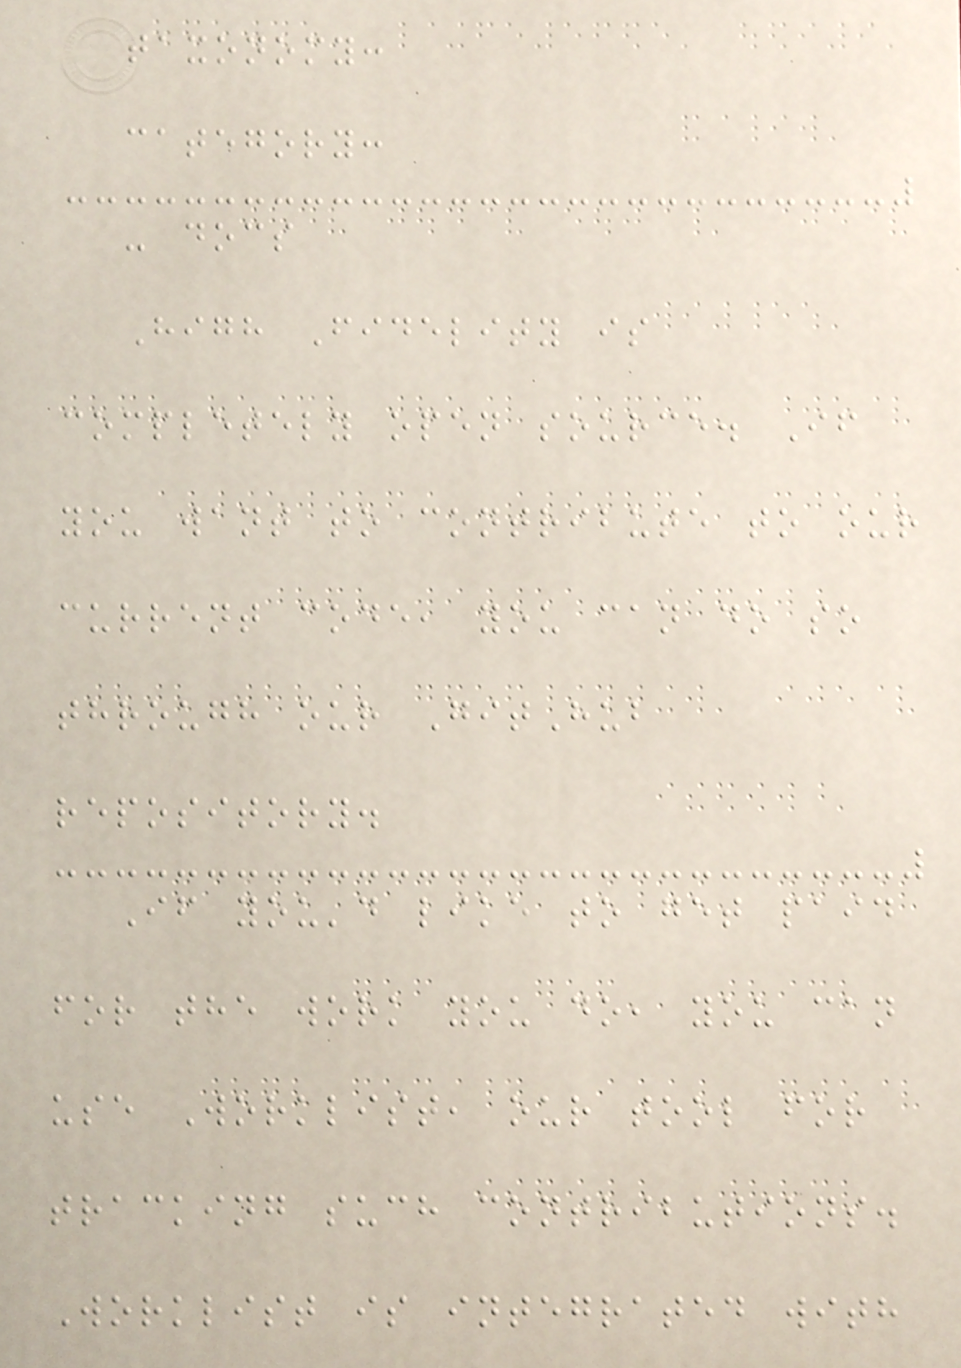taxonomy:
category:
- docs
High Fidelity is
completely open source. If
you want to contribute to our
current code, you can do so
through our GitHub
repository.
If you'd like to get paid
for the work you do, you can
use Worklist, our tool for
tracking such contributions.
Worklist is integrated with
